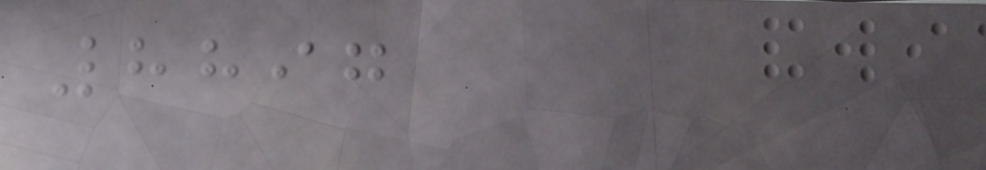8897
